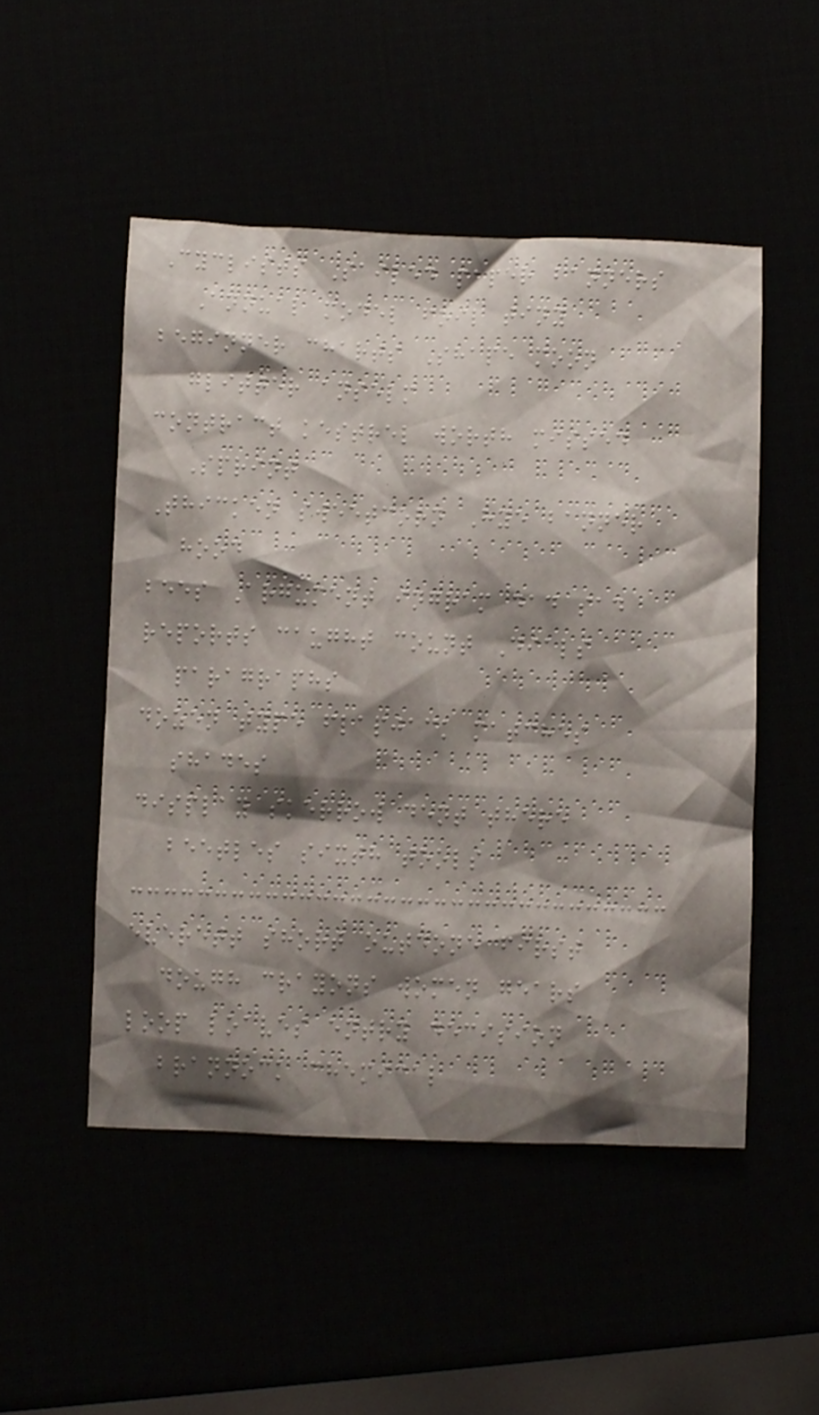Cyclists Sailed paper banners
Annual model foil tiny
beginner charts Shape moon
glitter anselm
contract kestrel worth missed
Sprint
Thicken sweetcorn Hye banner
hood
bees Argument ingram dad sad
reports caught count Dials
paragraphs
dozen type flapjack matches
shades
display skerrow dent there
beetles sixth tools
everett short outdone first
dough crayons women gears
loop loaves entry decision
brannock chemical
